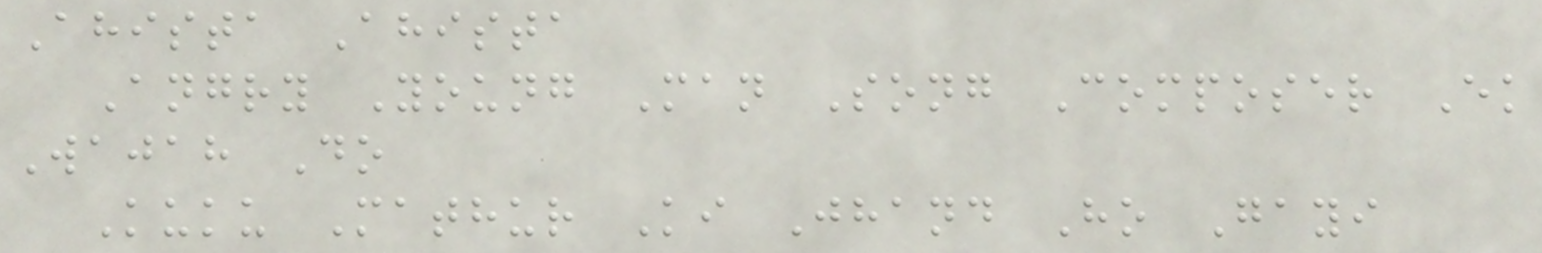Ahista Ahista
Angry Young Man Song Composer Ek
Wajah Do
Kuku Mathur Ki Jhand Ho Gayi
